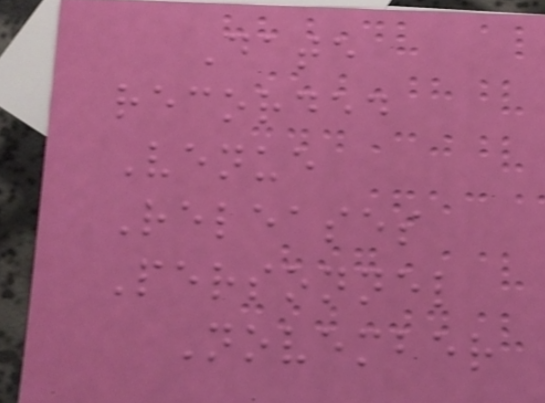Date
recorded
Venue
Releases
Personnel
November
